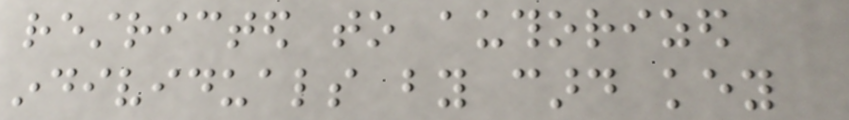restricted to authorized
individuals by card key
